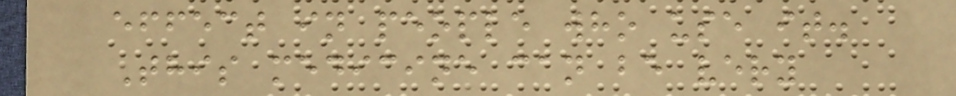effect in people who use it.
This medicine can be very
